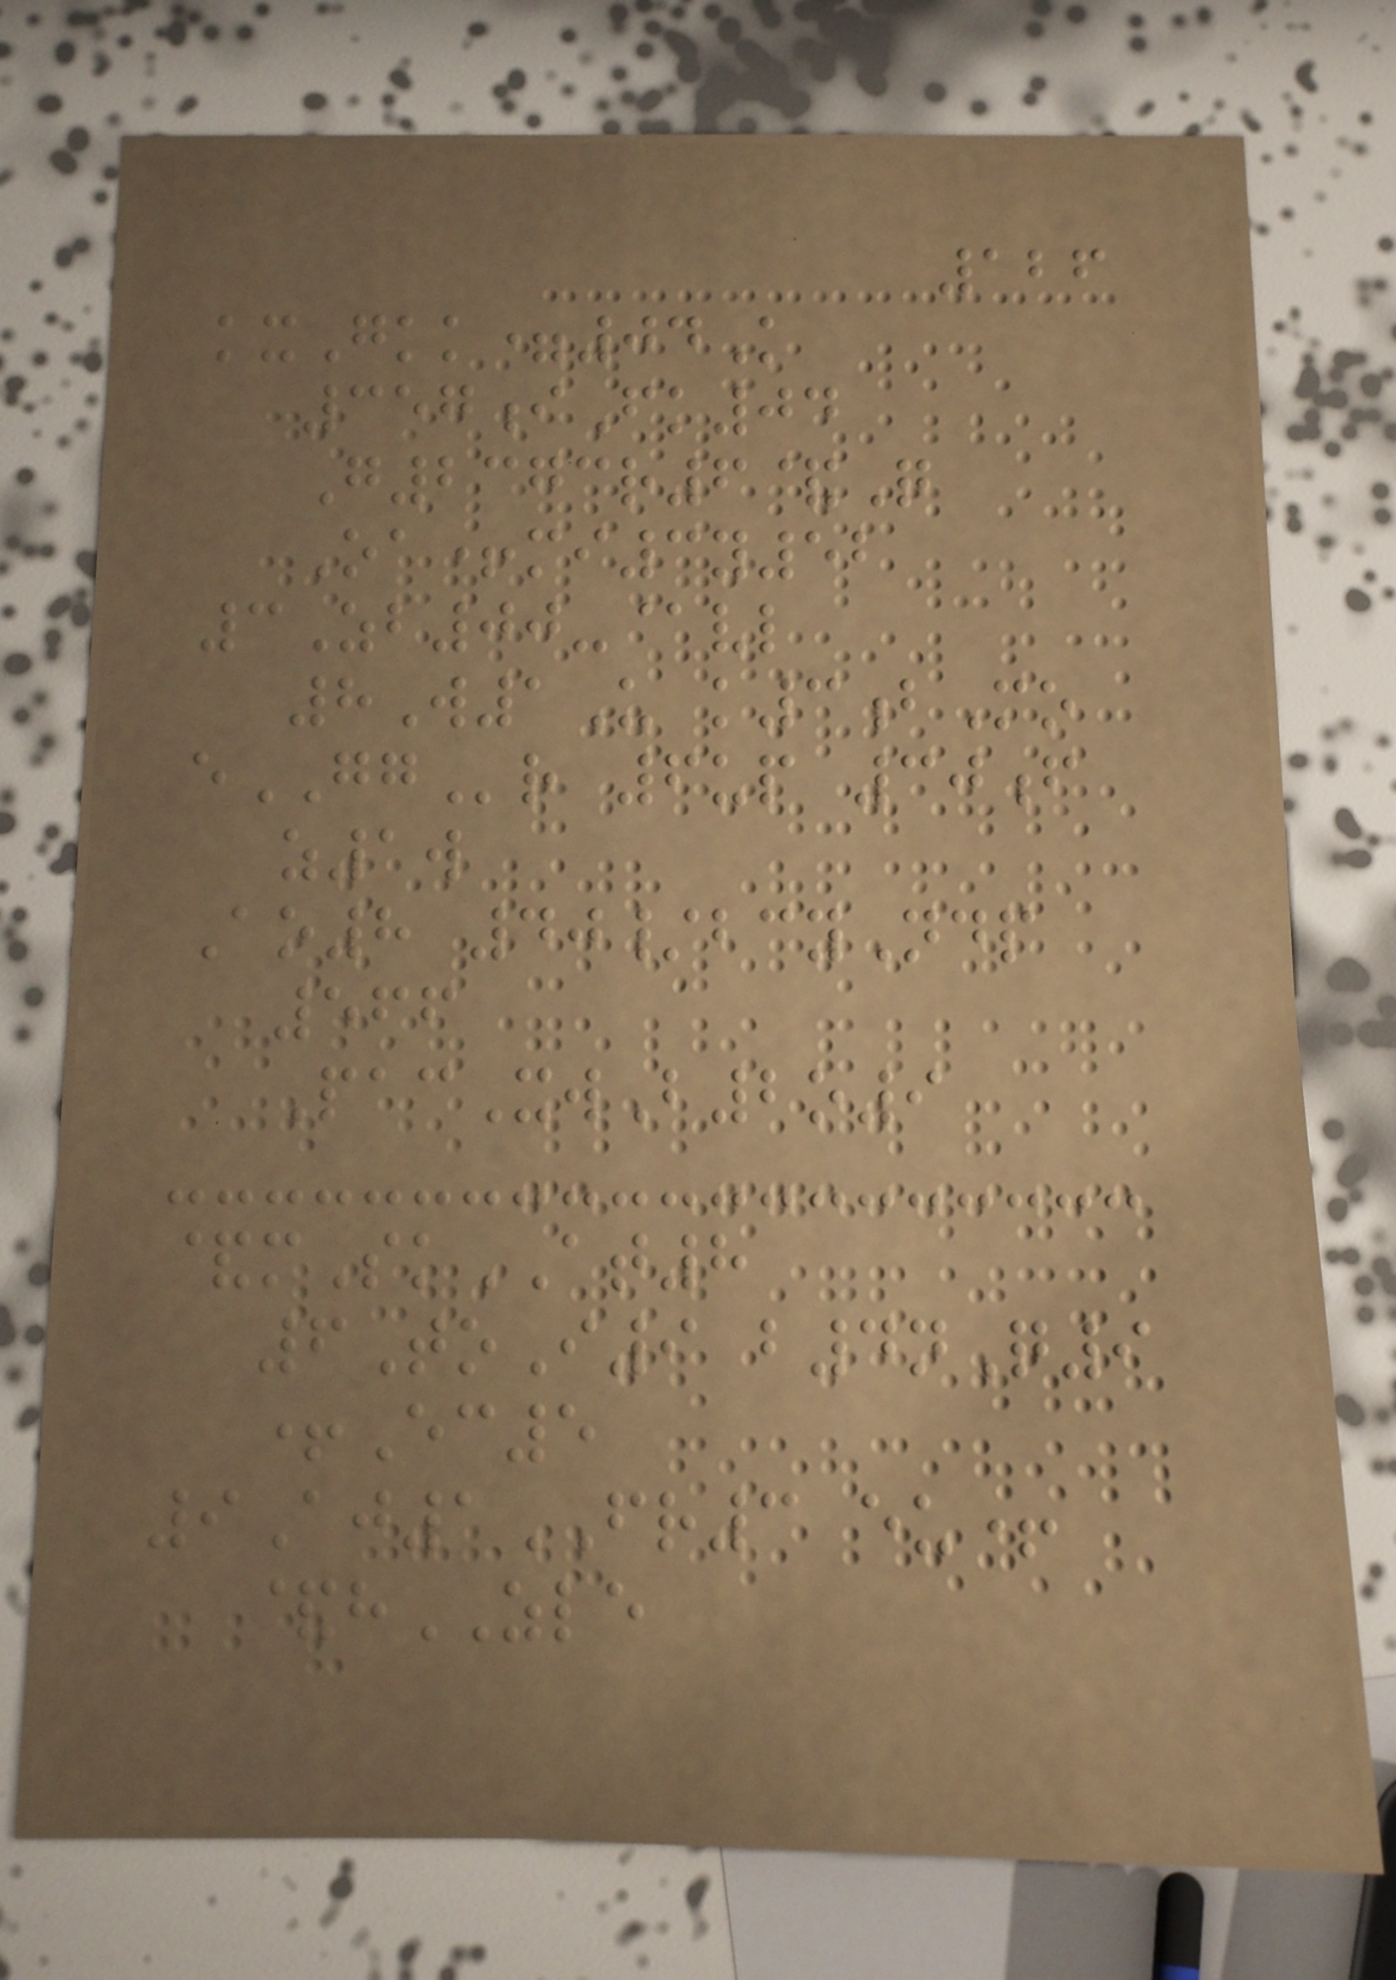126
kxGkk=04K
357iFk04
G2373r6&Q
Oa+mi3y52
3Zb00-@vl
8W1U k3bMo
eGGr 6up 30f
z1w
Ao8 40/bcyNdp
566
PacXwB2o9
&mSkAT8
6ToI9 b4nQ9
+Ec5
9Aj1FR3 eu+
&hZLE
